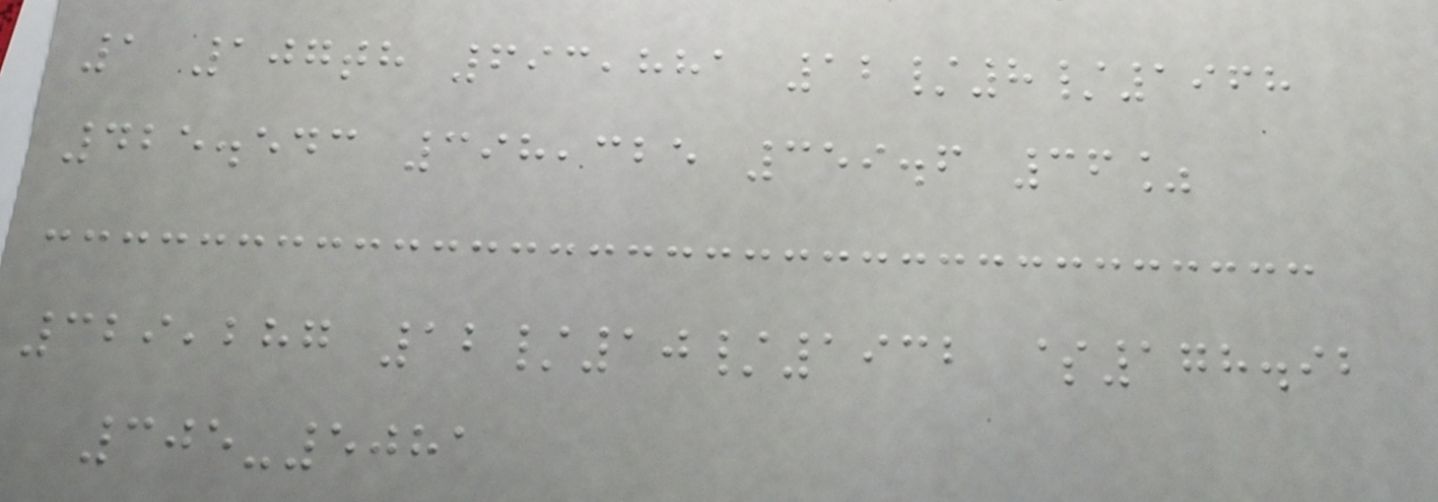1 107th 693,881 12/8/1968
425.543 398,325 359.6 36%
329,287 12/10/1932 $178.92
305-5081
